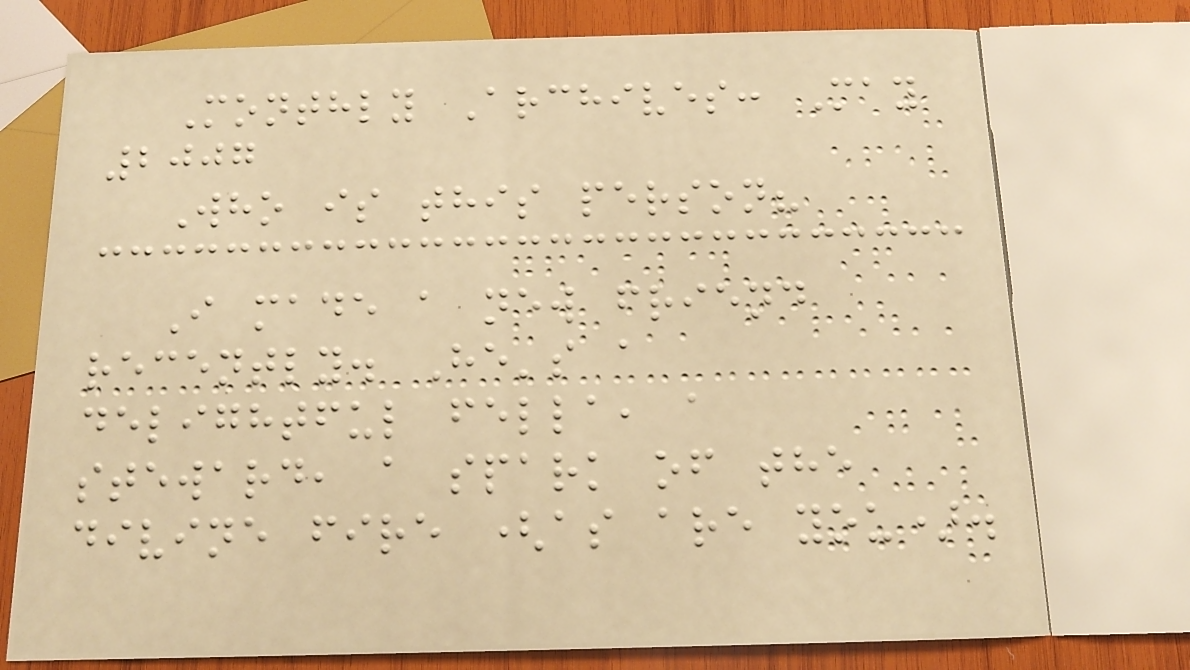Monthly Archives: May
2007
Who is this person?
I made a new friend
recently. He's a
delightful fella, a
steward, a spark of the
divine fire (as are you).
